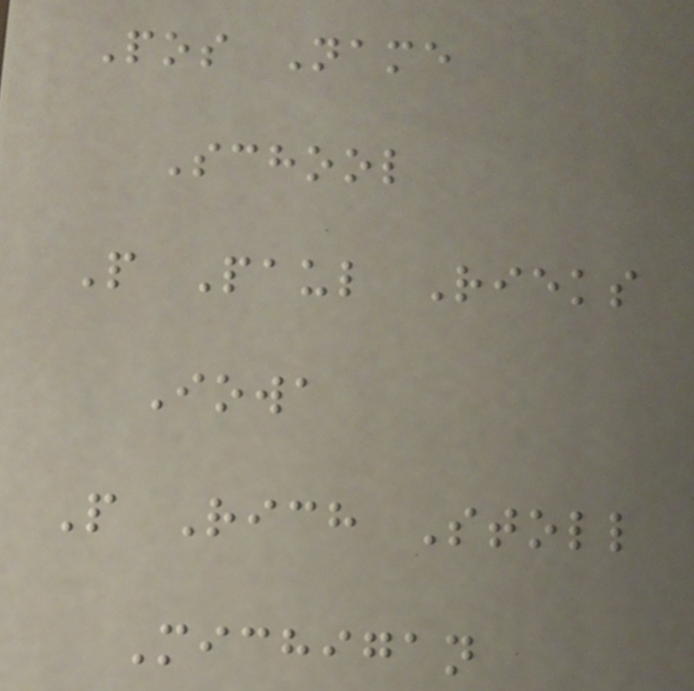Pos Name
School
P Paul Rieks
Iowa
P Rich Stoll
Michigan
